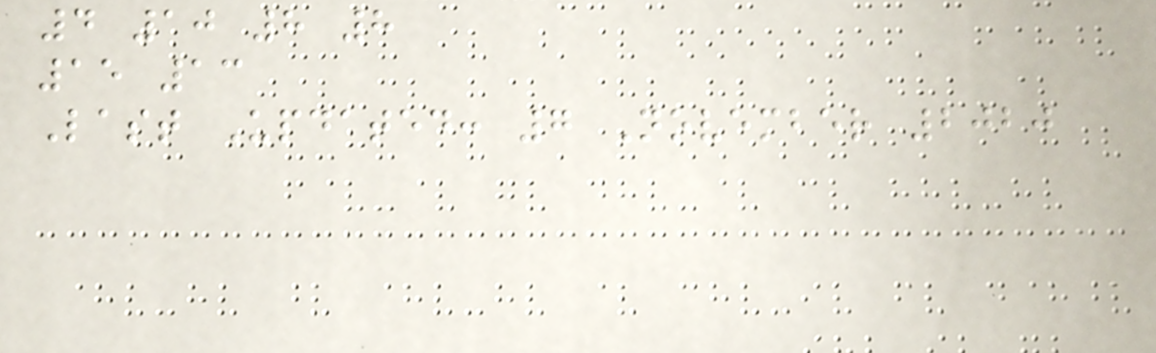4 10 8 8
15 13
Last Updated: 7 November 2020
